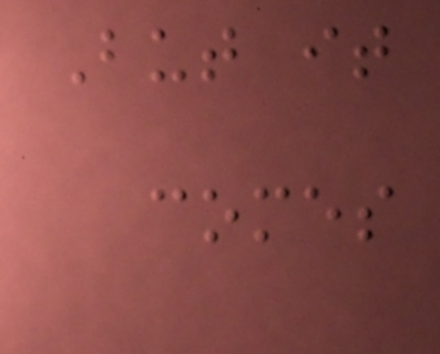But it
comes
